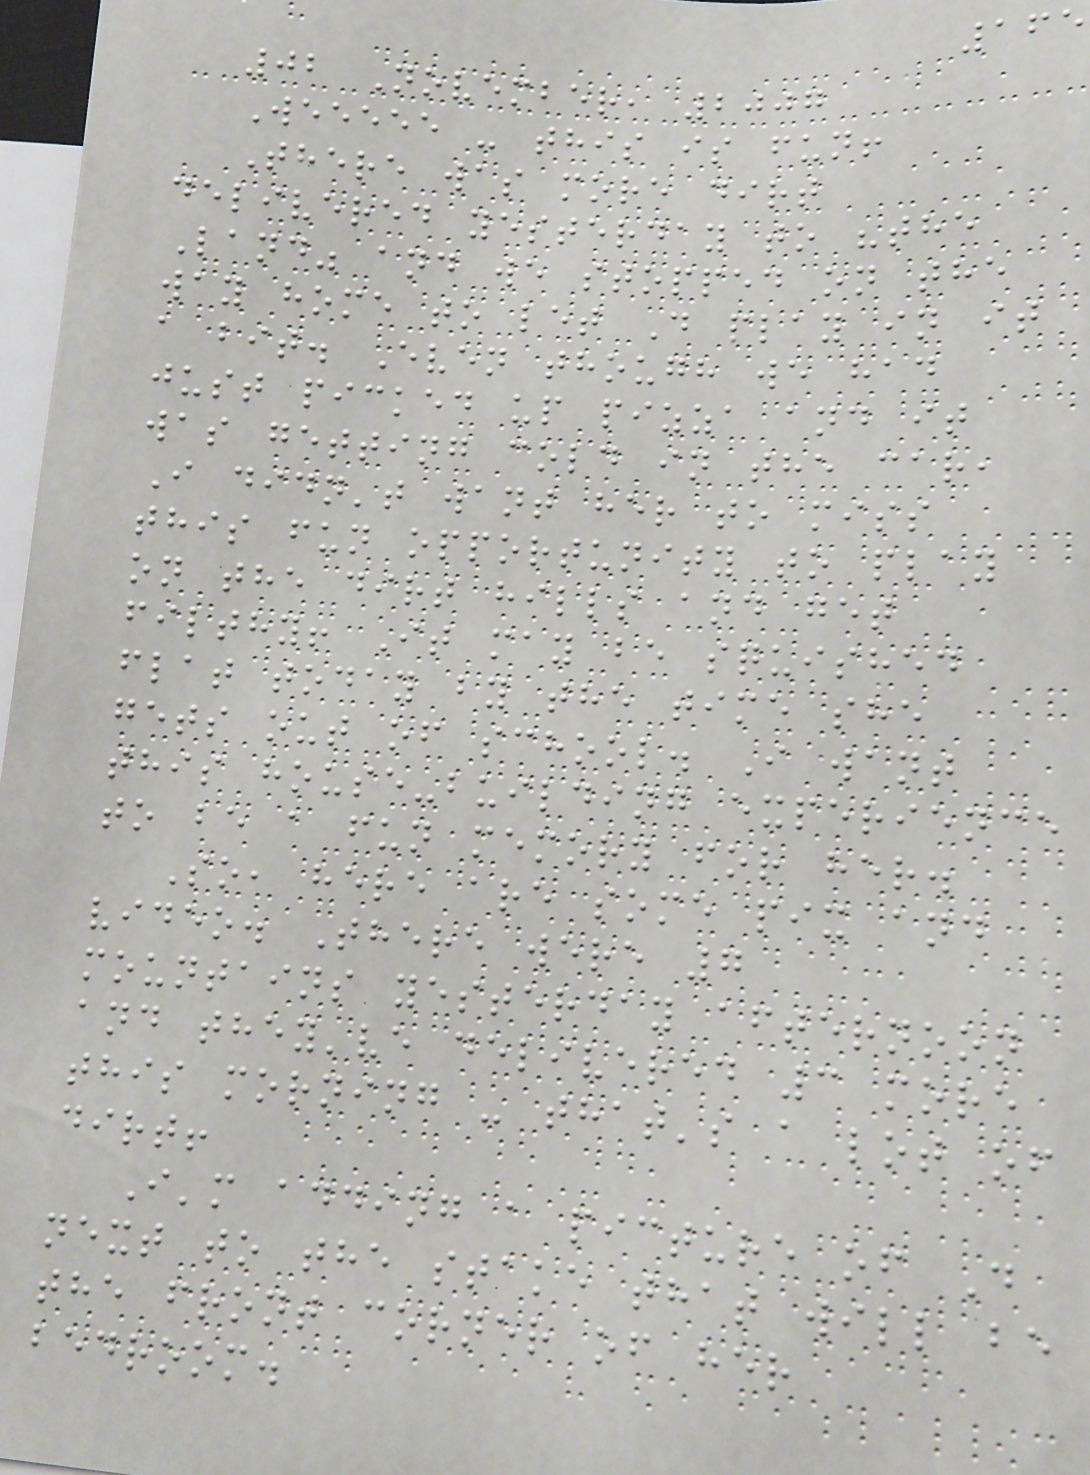165
02 November, 2007
Weeeee - this is fun!
There was more dirt
delivered yesterday to "the
Land" and we stopped on the
way home to let D play in it
a bit. Even though we had
just picked up pizza and it
was getting cold in the car,
I didn't want her to miss
this fun opportunity to play
on the dirt hills and get
filthy! It may be squished
flat today by the time she
gets out of school. I want
this house-building experience
to be a fun memory for her.
So, here are some pix and
video. There were 7
mountains yesterday afternoon
and they've delivered 3 more
this morning - that's a lot of
dirt!
I'm adding a picture of D
next to the stake that will be
the front corner of her
bedroom.
